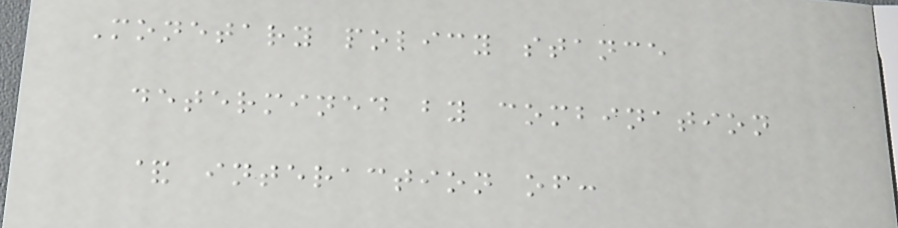Monetary policy stance
determined by combination
& interaction of:
